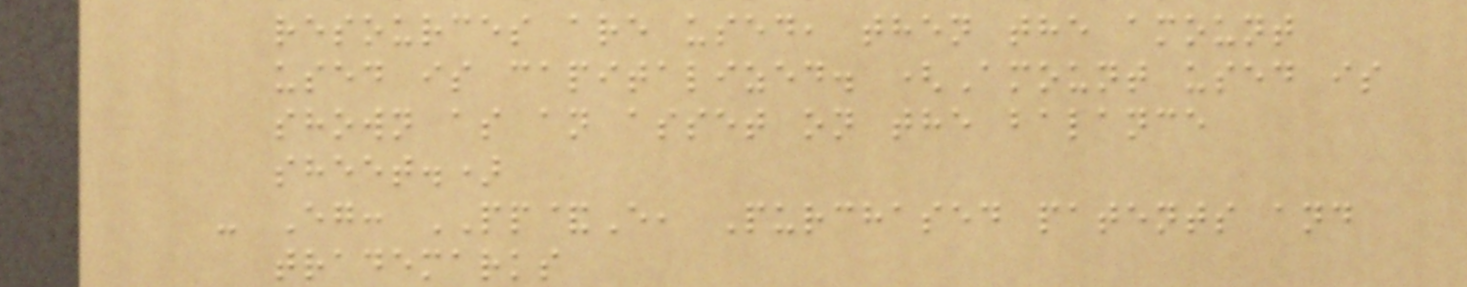resources are used, then the amount
used is capitalized. (Amount used is
shown as an asset on the balance
sheet.)
- Eg: PP&E, Purchased patents and
trademarks
